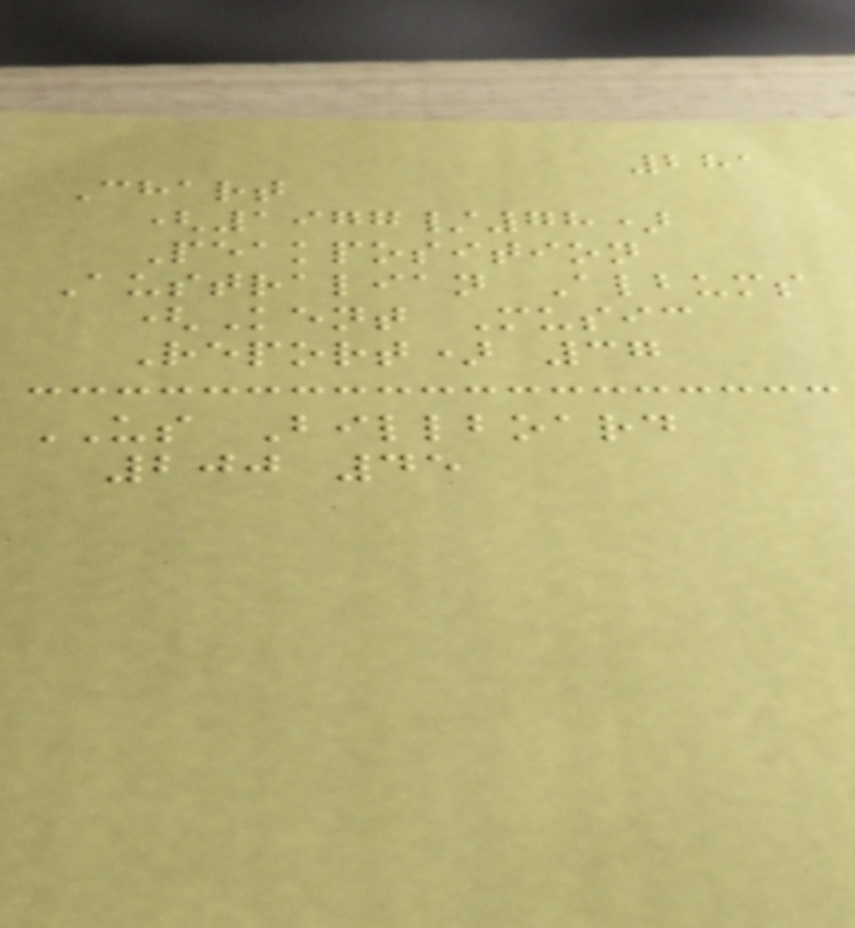281
Chart
(1977/78)
Peakposition
Australian Albums
(Kent Music
Report) 37
US Billboard
200 45
